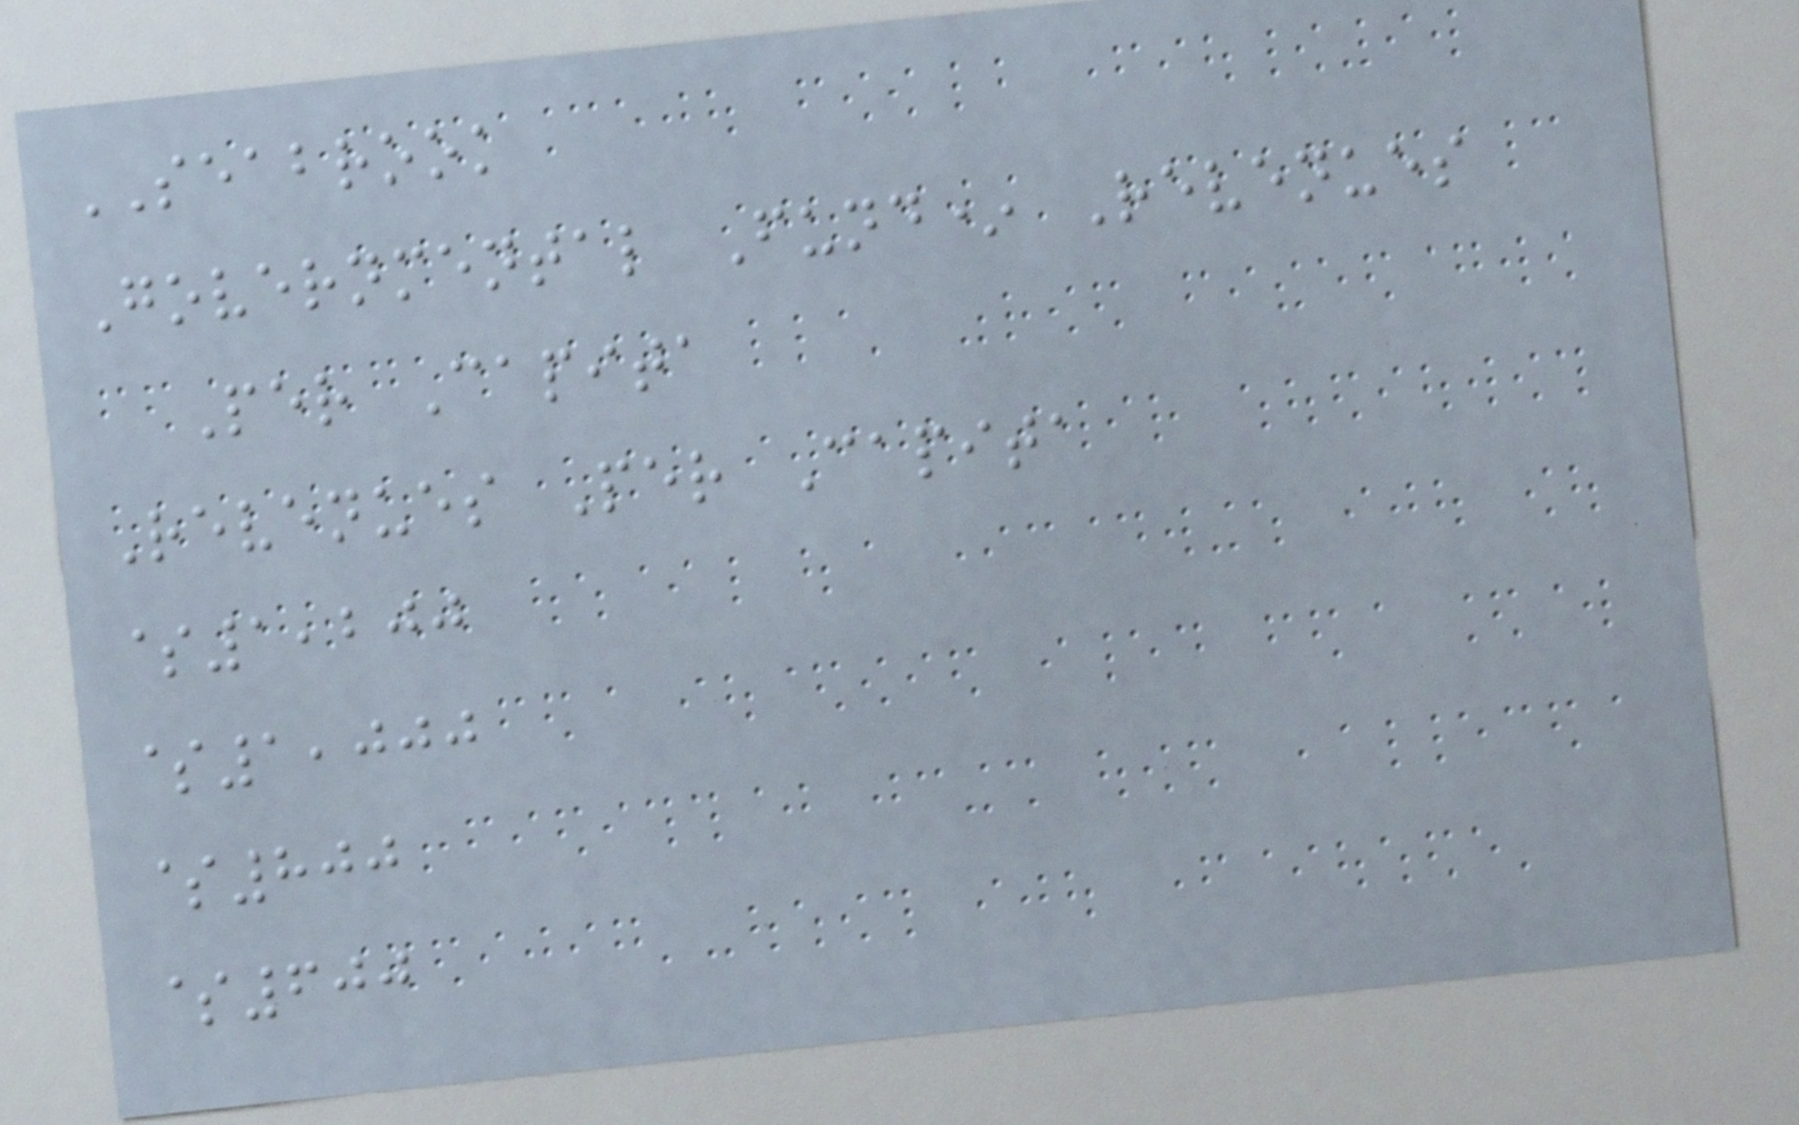SEABROOK
Governmental Fund* Revenues
Per Capita
Revenues Per Capita
$1,200
$1,000
$800
$600
